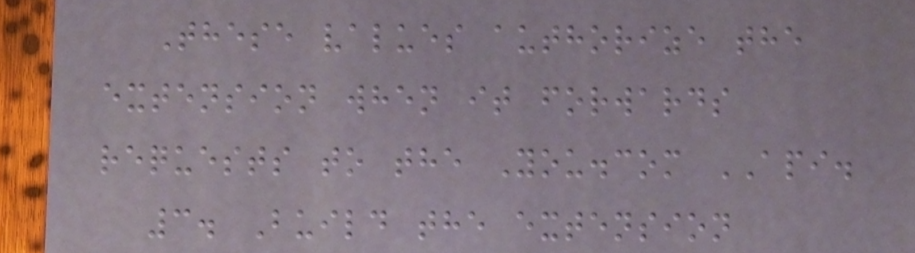These values authorize the
extension when it forwards
requests to the You.com API.
3. Build the extension
